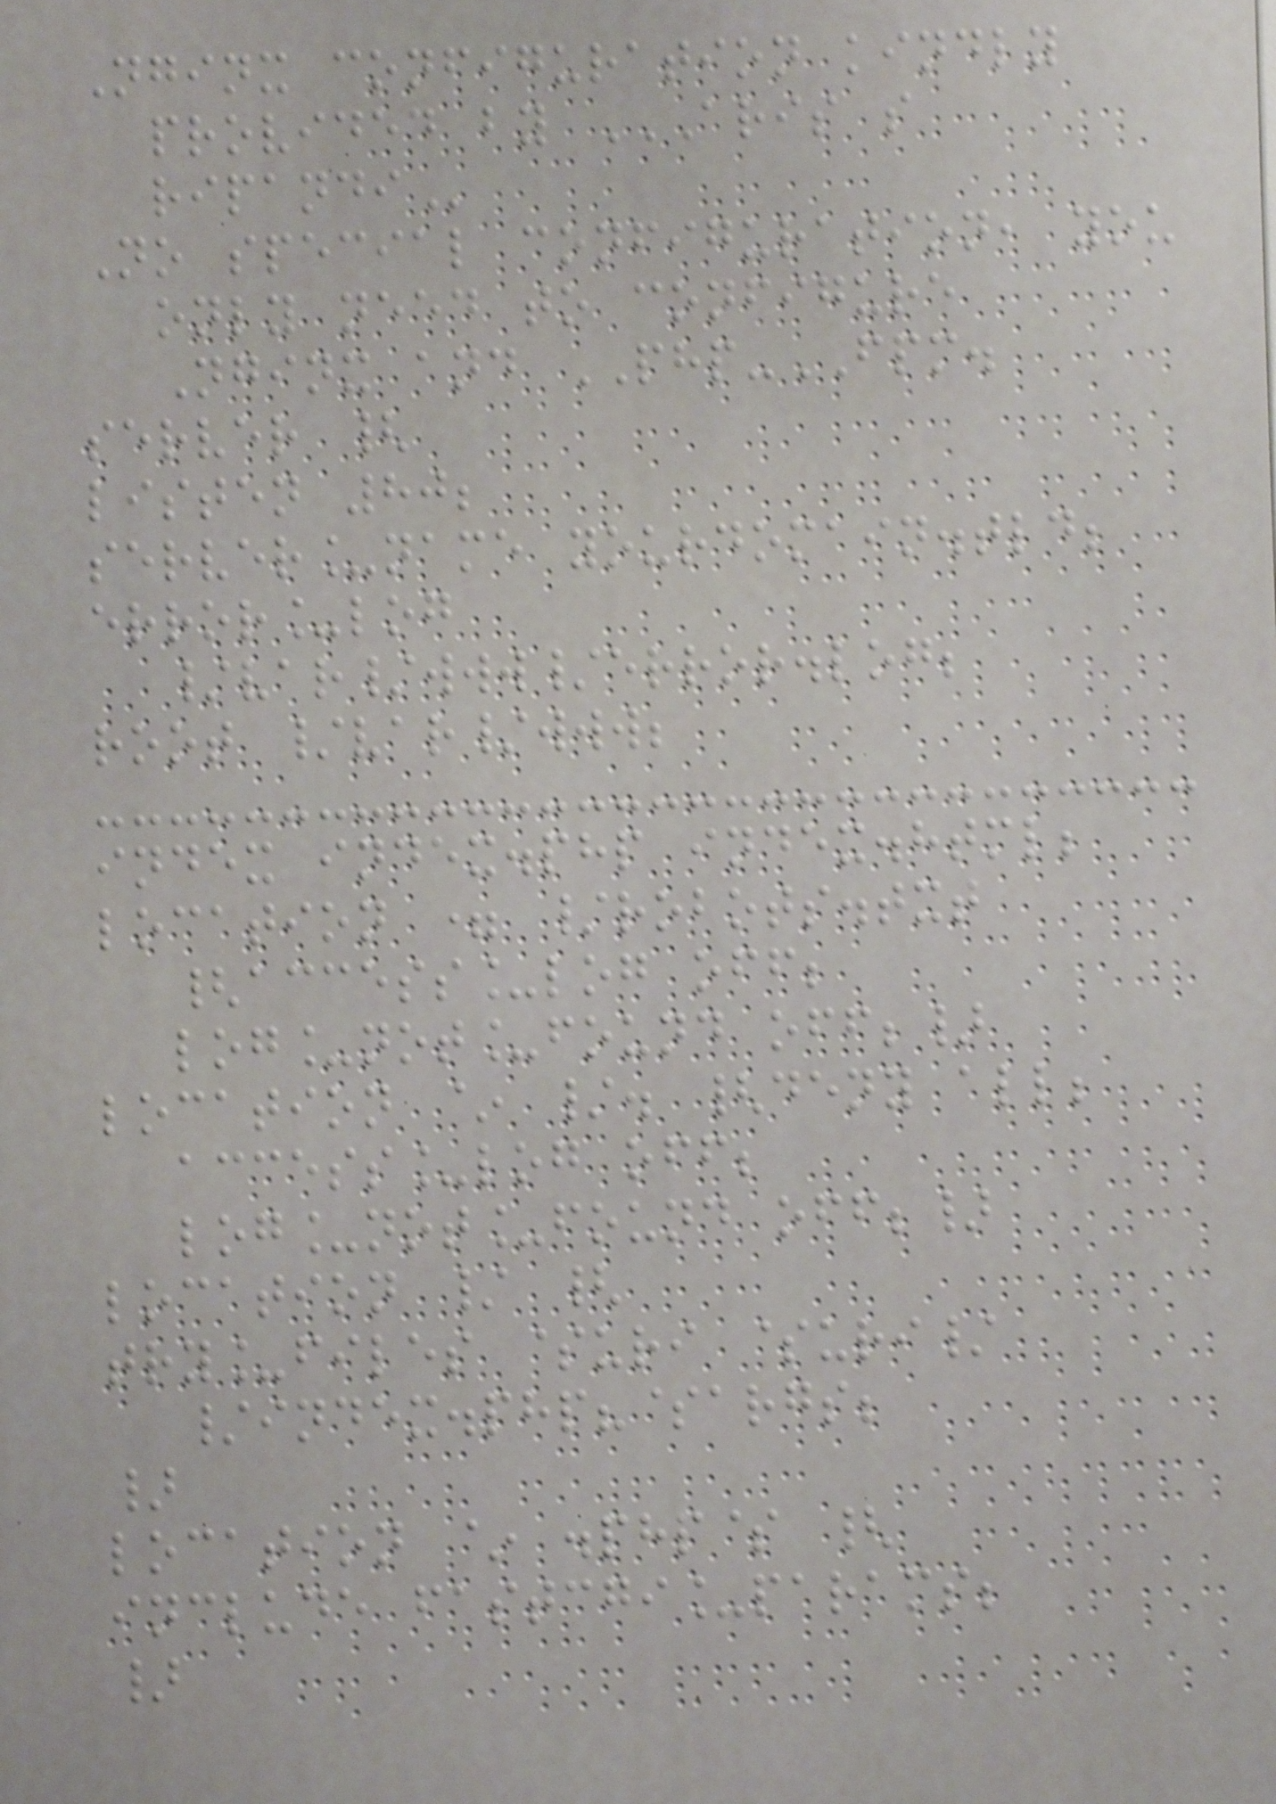Nginx configuration kindly
provided by ARIS S
RIPANDI
No special configuration, you
only need to configure
Nginx and PHP-FPM.
server {
listen 80;
server_name yourdomain.tld;
error_log
/var/www/error.log;
root /var/www;
index index.php index.html;
location = /robots.txt
{access_log off;
log_not_found off;}
location ~ /. {deny all;
access_log off;
log_not_found off;}
location / {
try_files $uri $uri/
/index.php?$args;
}
location ~ .php$ {
include fastcgi_params;
}
